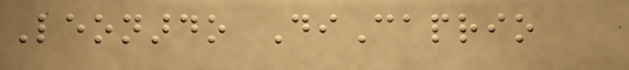Leonardo DiCaprio
